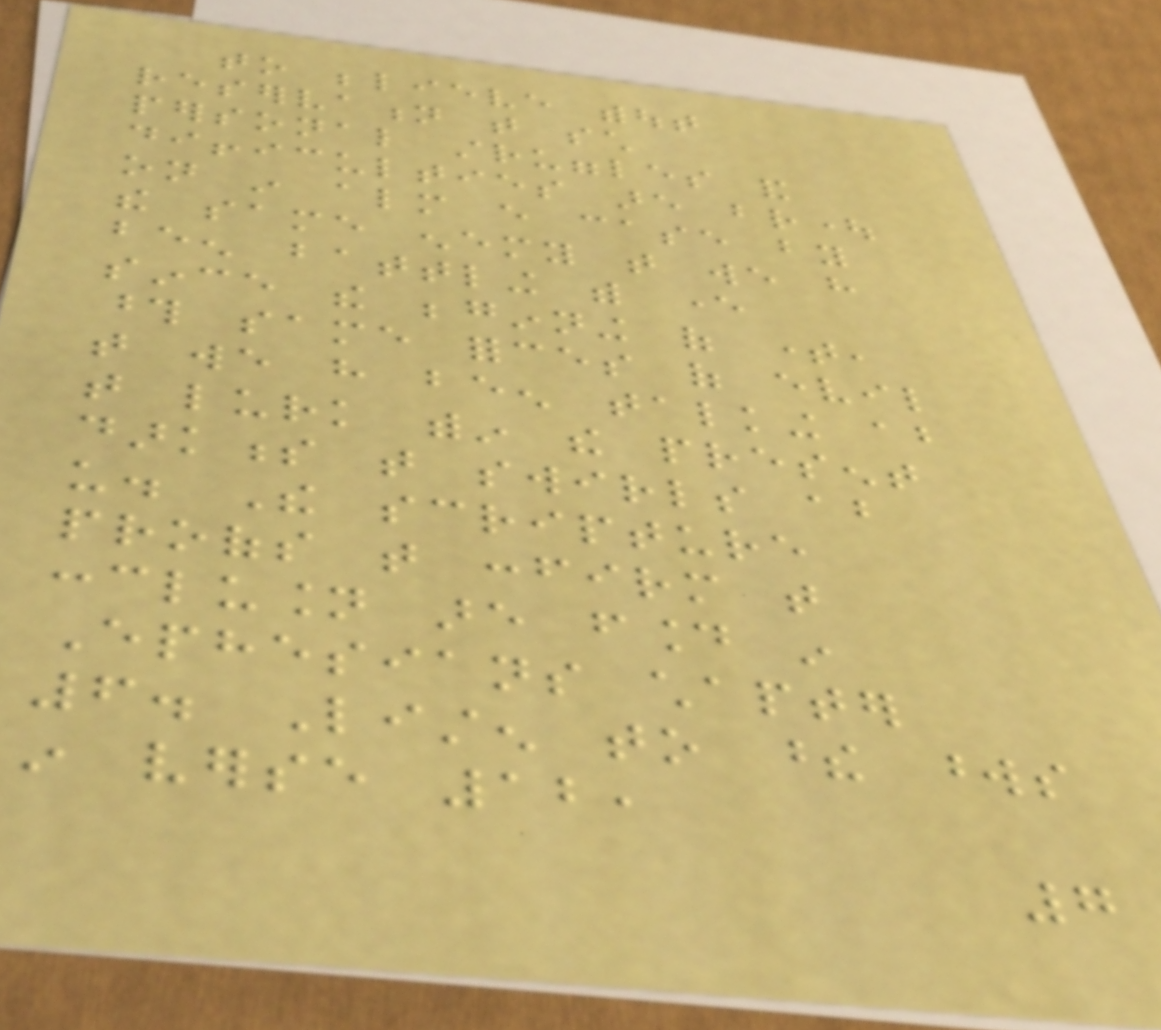to believe without
reservation that such
personal struggles and
difficulties are brought
on in almost every case by
the same enemy that we have
been battling with ever
since the beginning of time,
those same forces of evil
that we have been talking about
that lurk within the present
darkness that swirls about
us. The scripture
proofs that confirm that
conclusion are found in
Ephesians chapter
6. Listen to these words
in verse 12,
7
